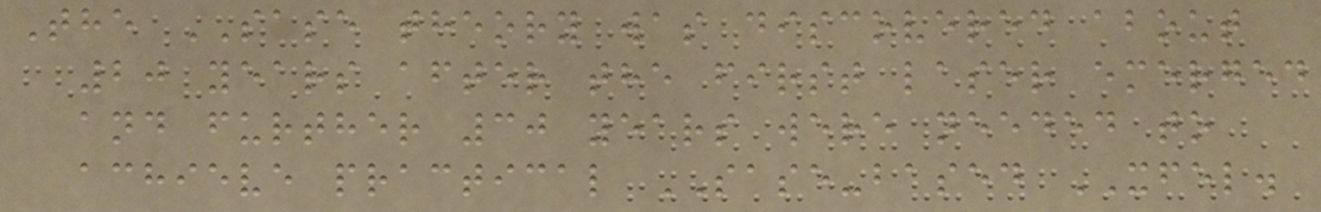The SASE theory was discovered about
20 years after the first laser emerged
and further 30 years were needed to
achieve practical SASE-based XFEL.
